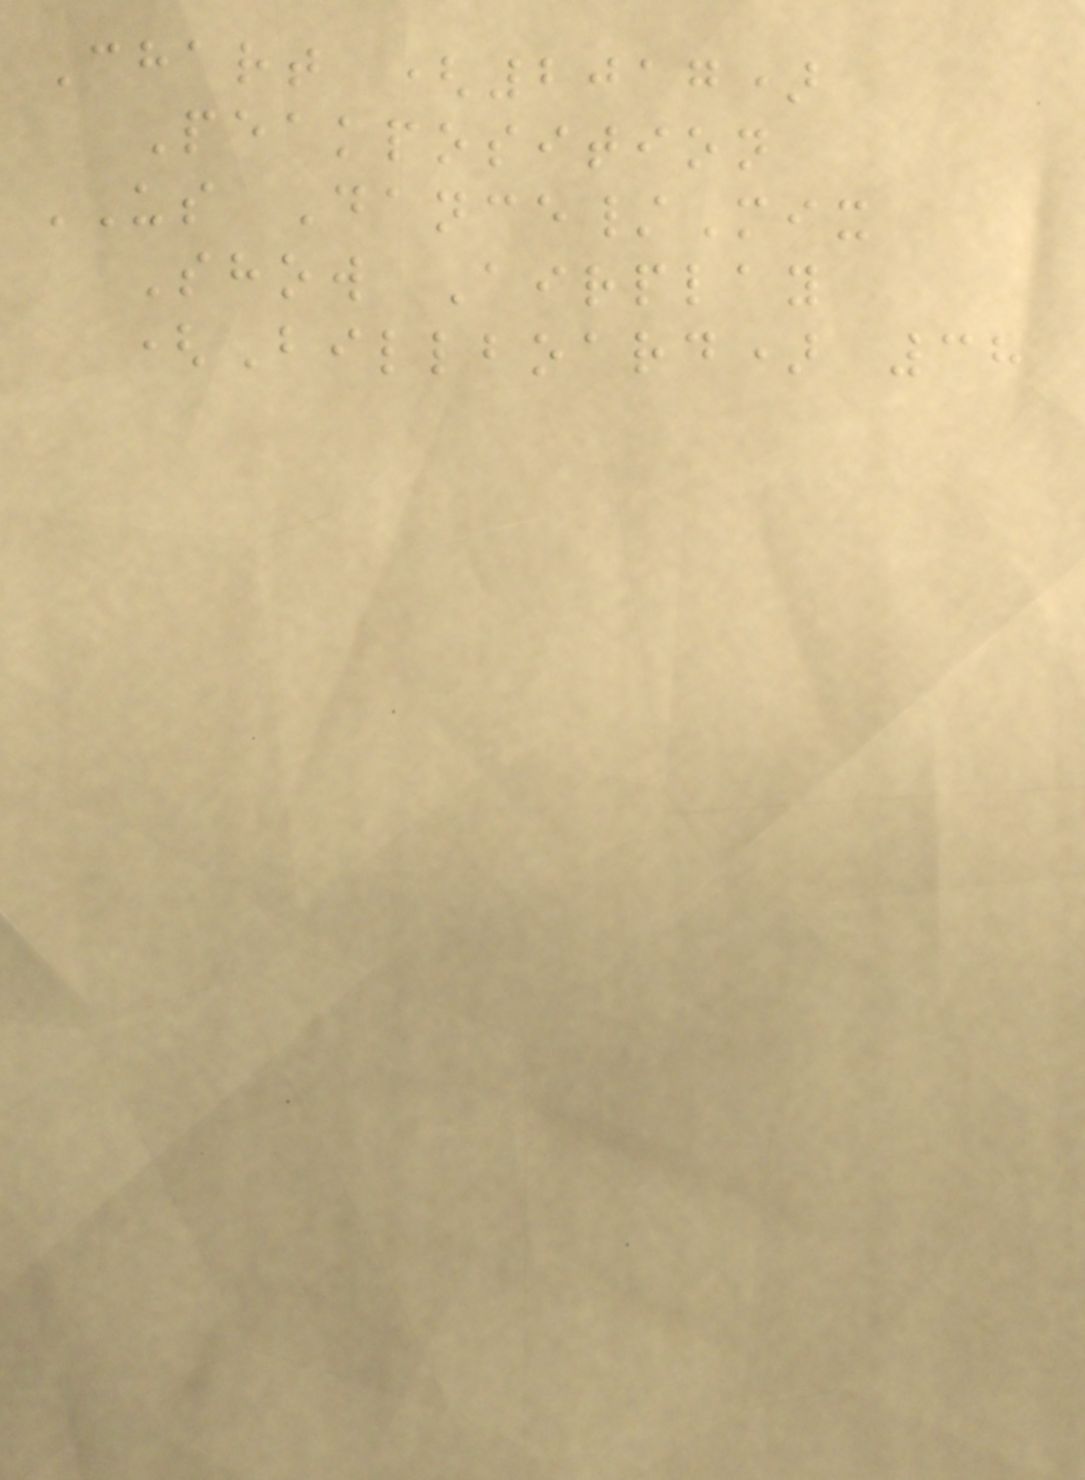Chart (2017)
Peakposition
US Dance/Mix
Show Airplay
(Billboard) 38
